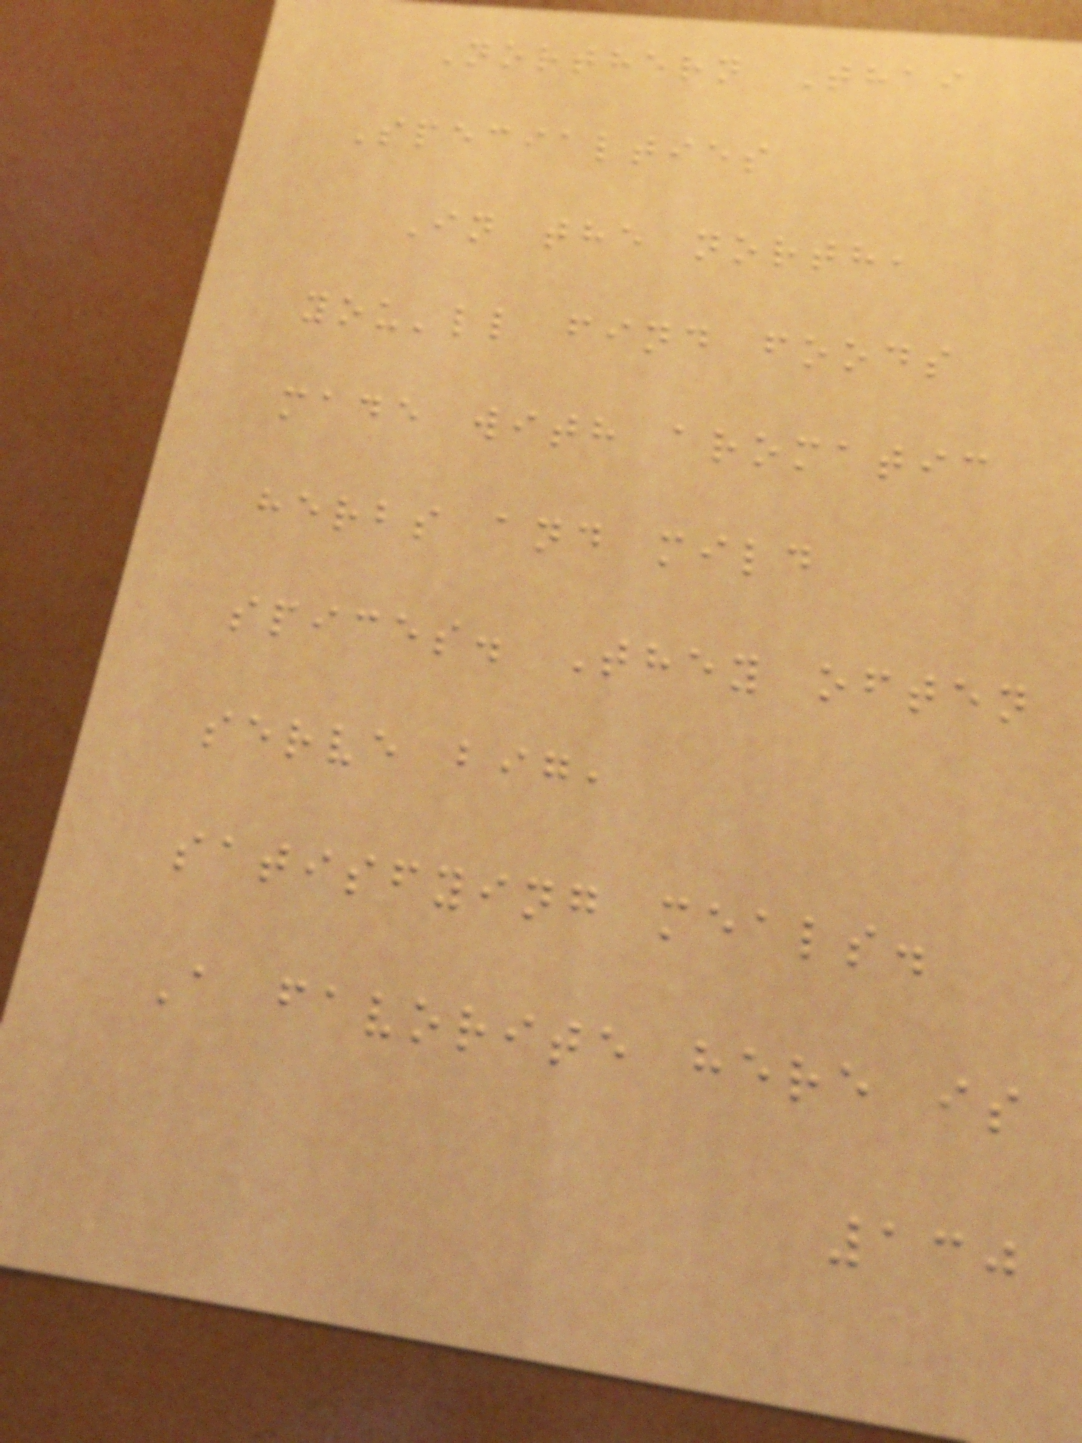Northern Thai
Specialties
In the north,
you'll find foods
made with aromatic
herbs and mild
spices. They often
serve big,
satisfying meals.
A favorite here is
130
